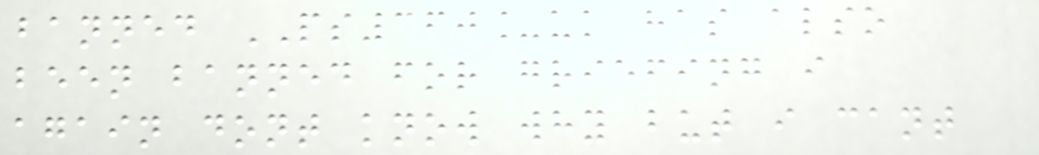banned PS360_uk has also
been banned for griefing i
again dont know why but i cant
